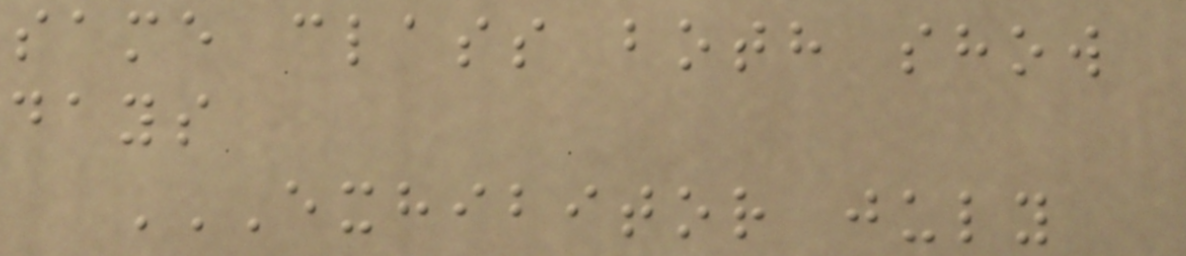same class both show
days
EXHIBITOR JULY
